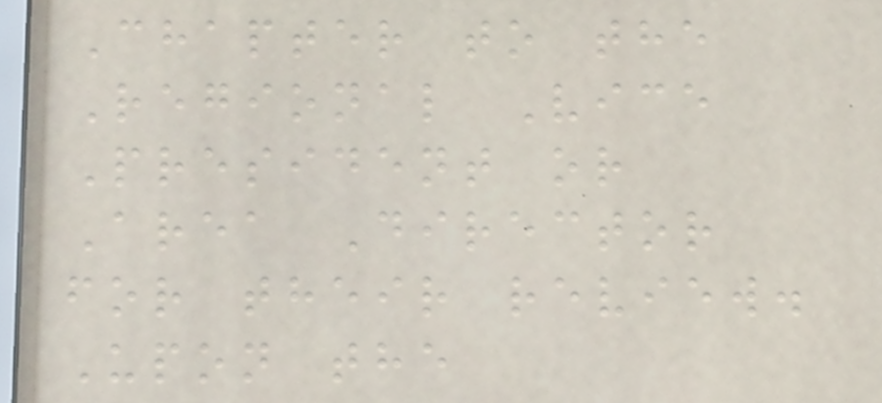Chapter to the
Regional Vice
President or
Area Director
for their review.
Upon the
